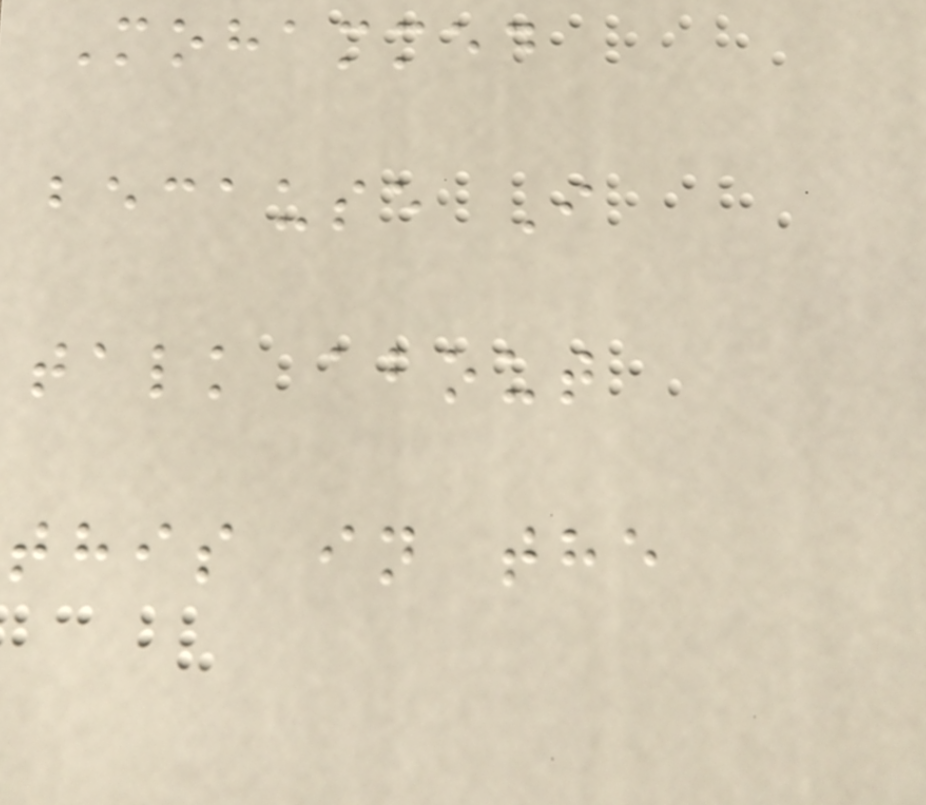Mohammed
because I
talk about
this in the
